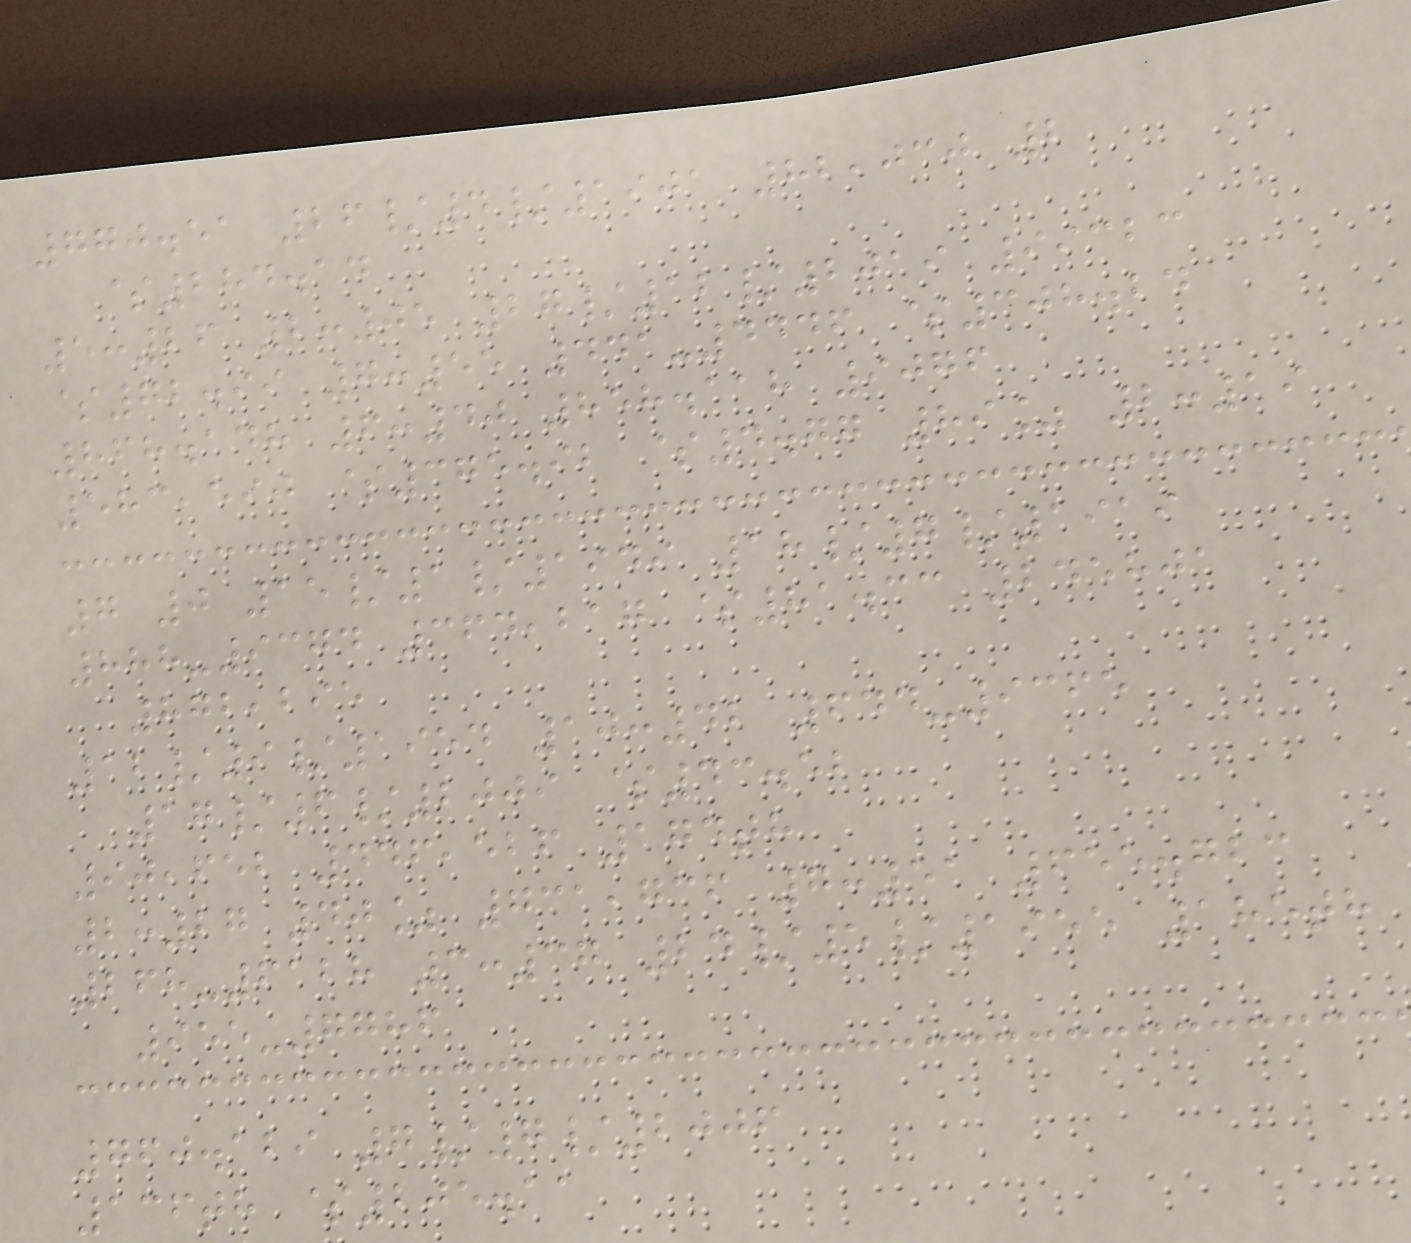770.51 26/4/1901 82,030 2
$284.14
5:26 2:05 27/12/2019 99323
$72.99 7:55 441-4446 $308.24
868.148 6:40 858.118 9076
583,590 $375.92 $4.77 89% 2:19
7 0 15/1/1949 18/7/1919
888-9374 364,217 $81.33 245801
872,295
12/9/1954 10:42 644-9365
17/6/2009 $43.52
90,652 446,526 174th
2:27 40% 731,736 7:51 655.723
268-6128 3:37 24/5/1955 185th
955-7786
760.129 7/7/2006
136th $205.11
